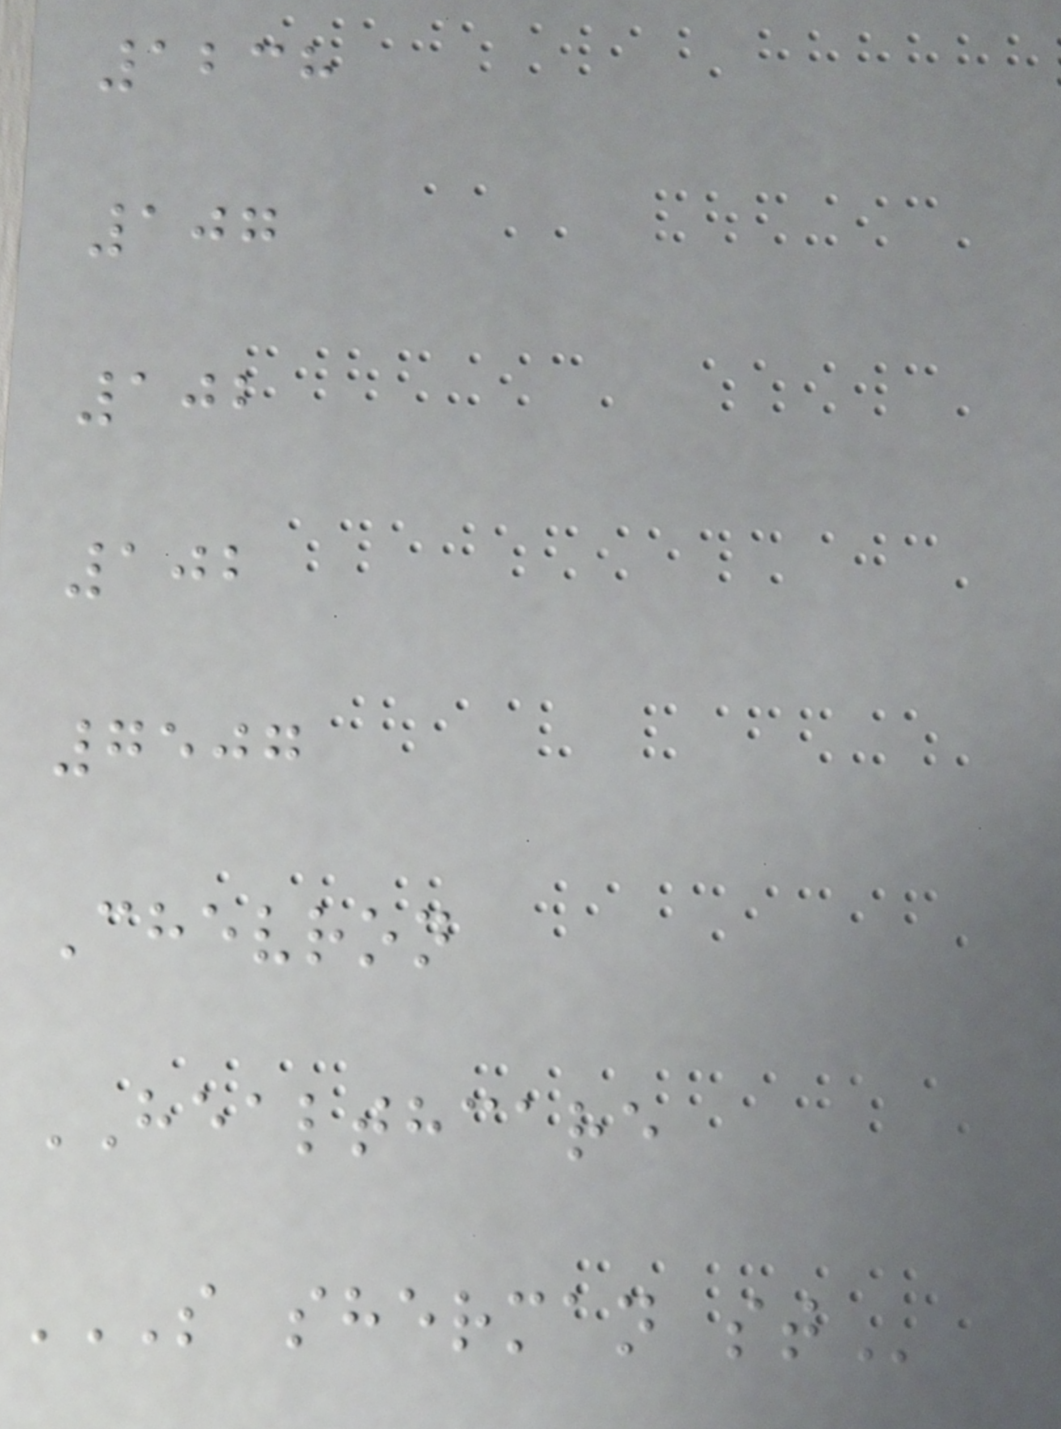1238
107
102
102
7507
Chevron
HEALTHCARE
S SHERMAN ST
